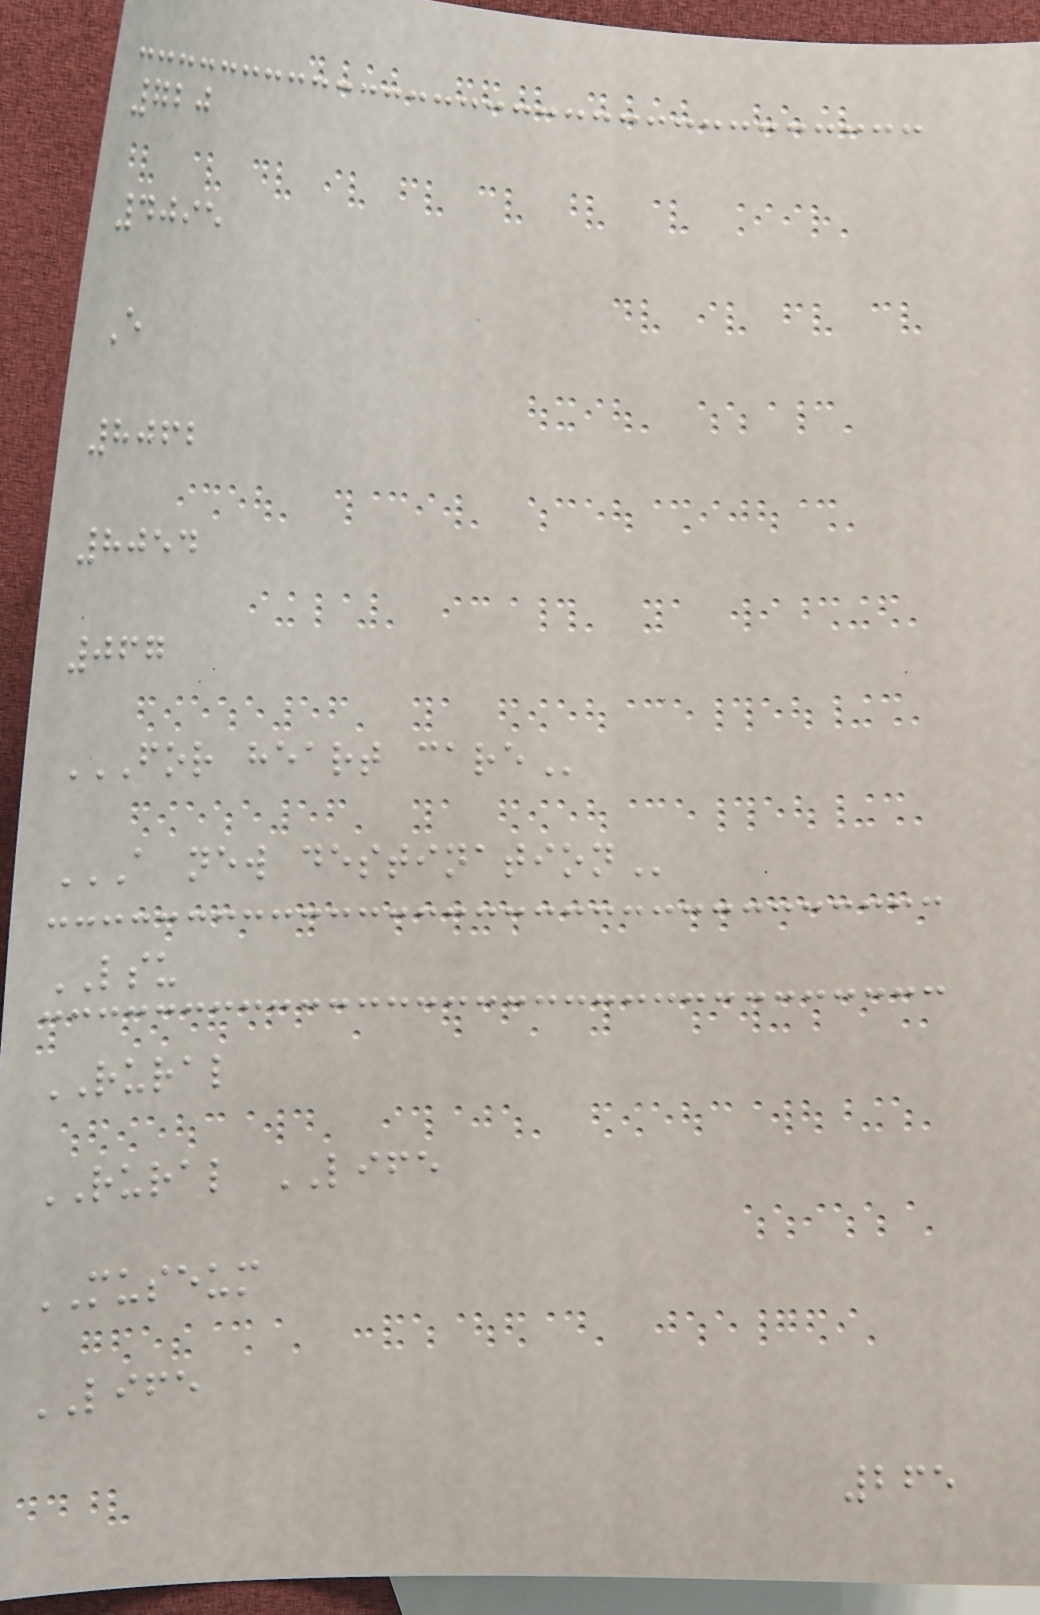720
4095
E
8062
8054
067
FOR HEART CARE
A NEW DESTINATION
LSU
RURAL
RURAL LIFE
MUSEUM
LIFE
265
